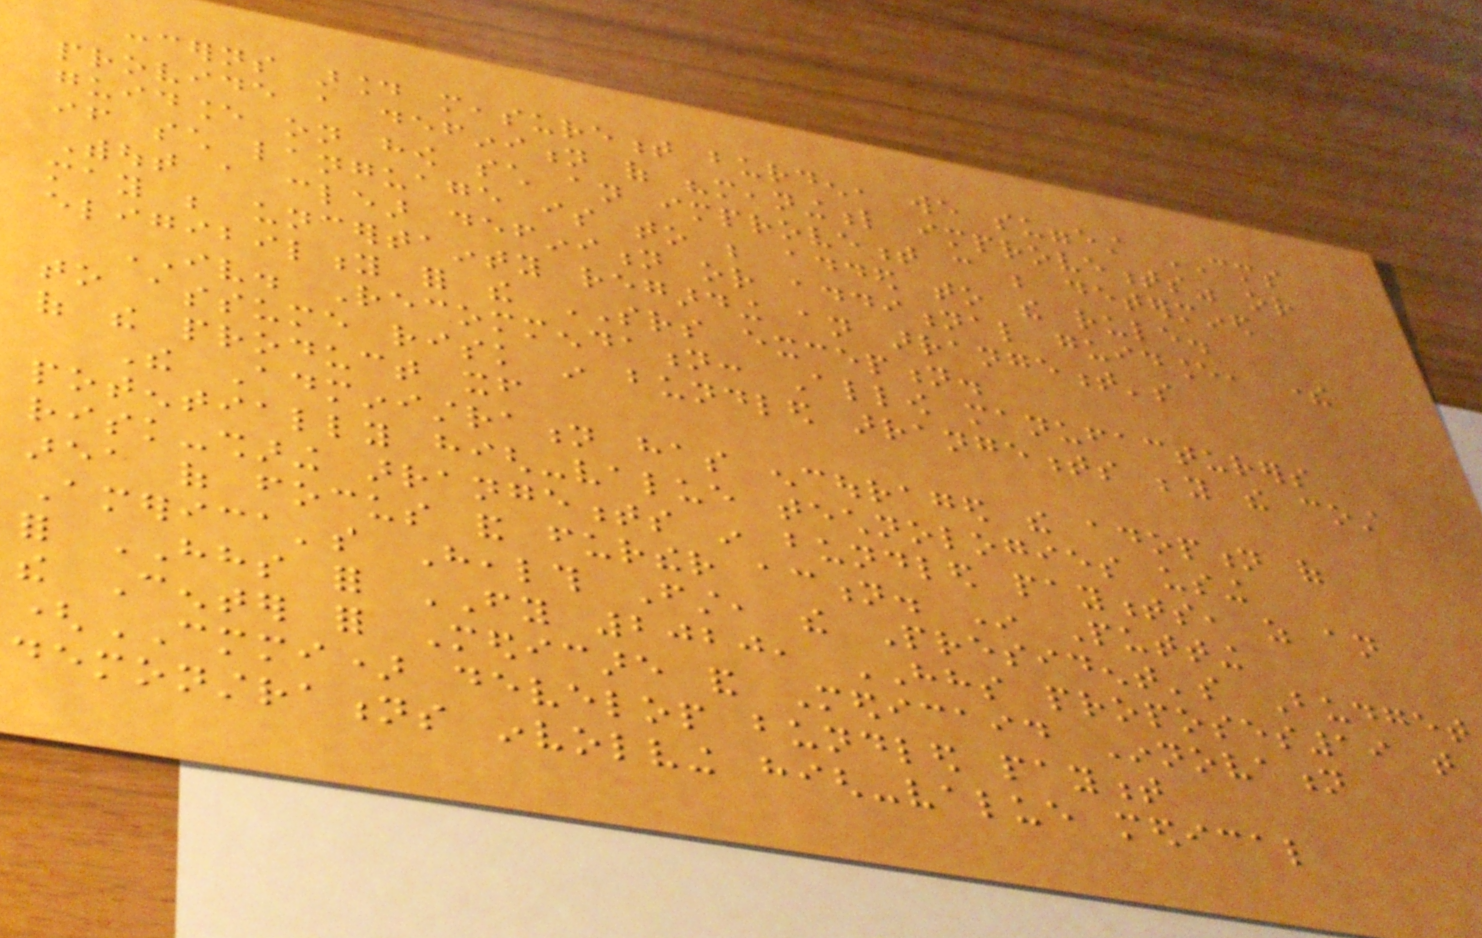concerns around measurement burden, we suggest CMS
provide a definition of "meaningful improvements" or
guidance on how such an improvement can be determined
if such language is to be added to the rule.
Without a clear definition or additional guidance, there
may be uncertainty regarding an arrangement's
eligibility for the SRS exception.
IV. Recommendation: Allow manufacturers
to assume risk in bundled arrangements beyond the cost
of the product itself
The Administration has encouraged the adoption of
potentially high-value technologies using
risk-sharing arrangements in bundled payments, as an
area of focus and further action. In Putting
America's Health First, the President's Budget
for HHS for FY 2020, HHS proposes19 that
the Center for Medicare and Medicaid Innovation
(CMMI) develop bundled payment
demonstrations involving high-value medical
